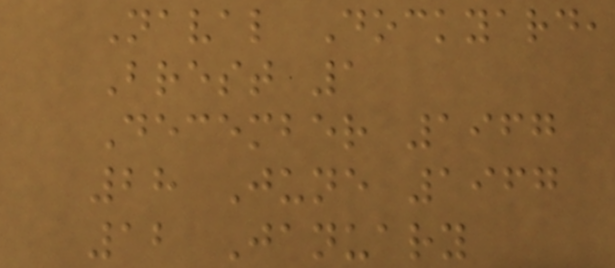Naval Dockyard,
Brest 1
December 1967
28 June 1967
12 January
